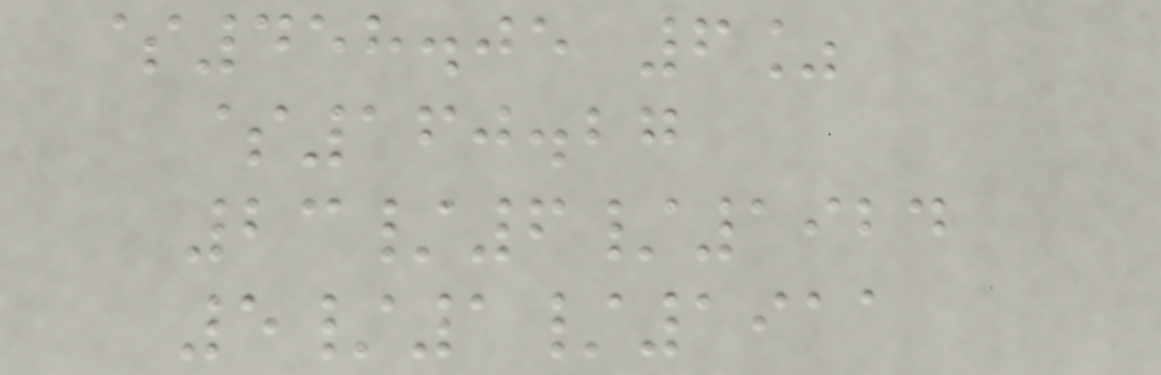$458.05 6%
$160.27
23/6/1924
5/1/1911
